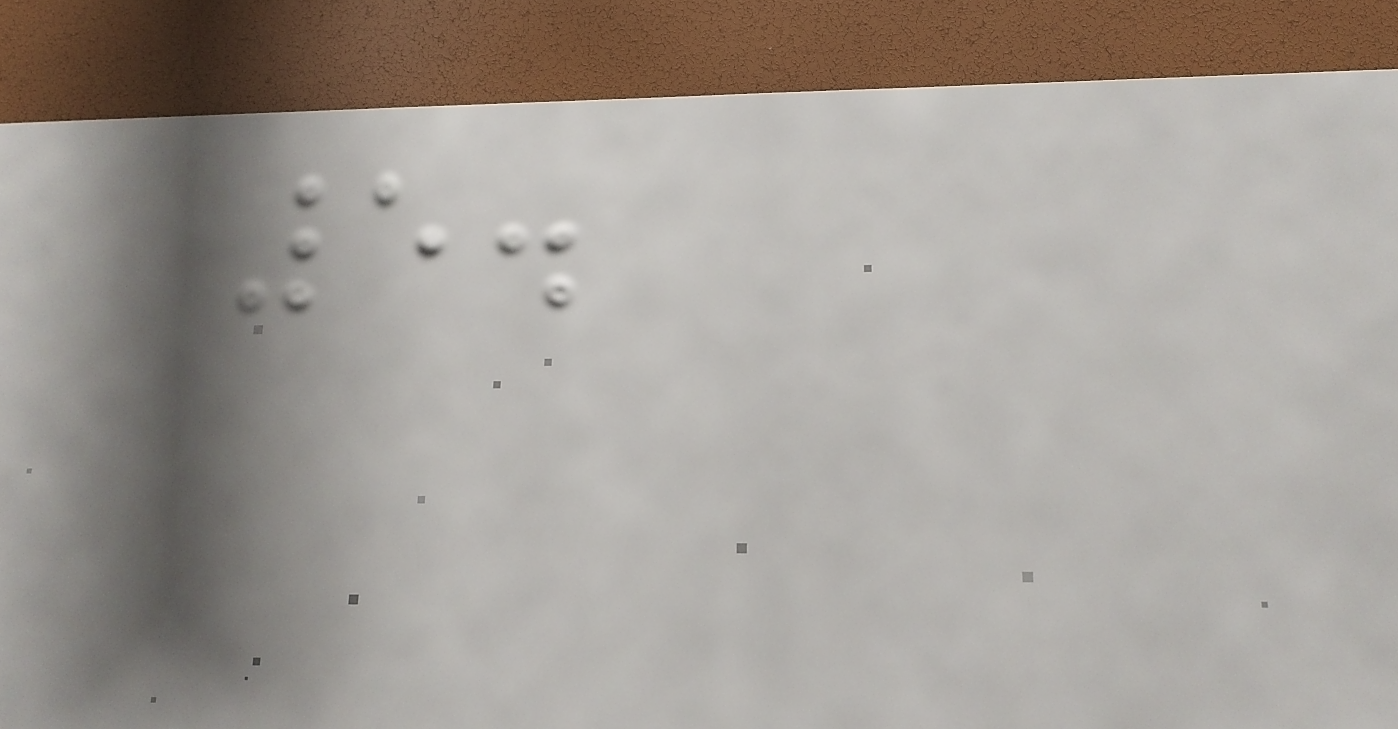5.
